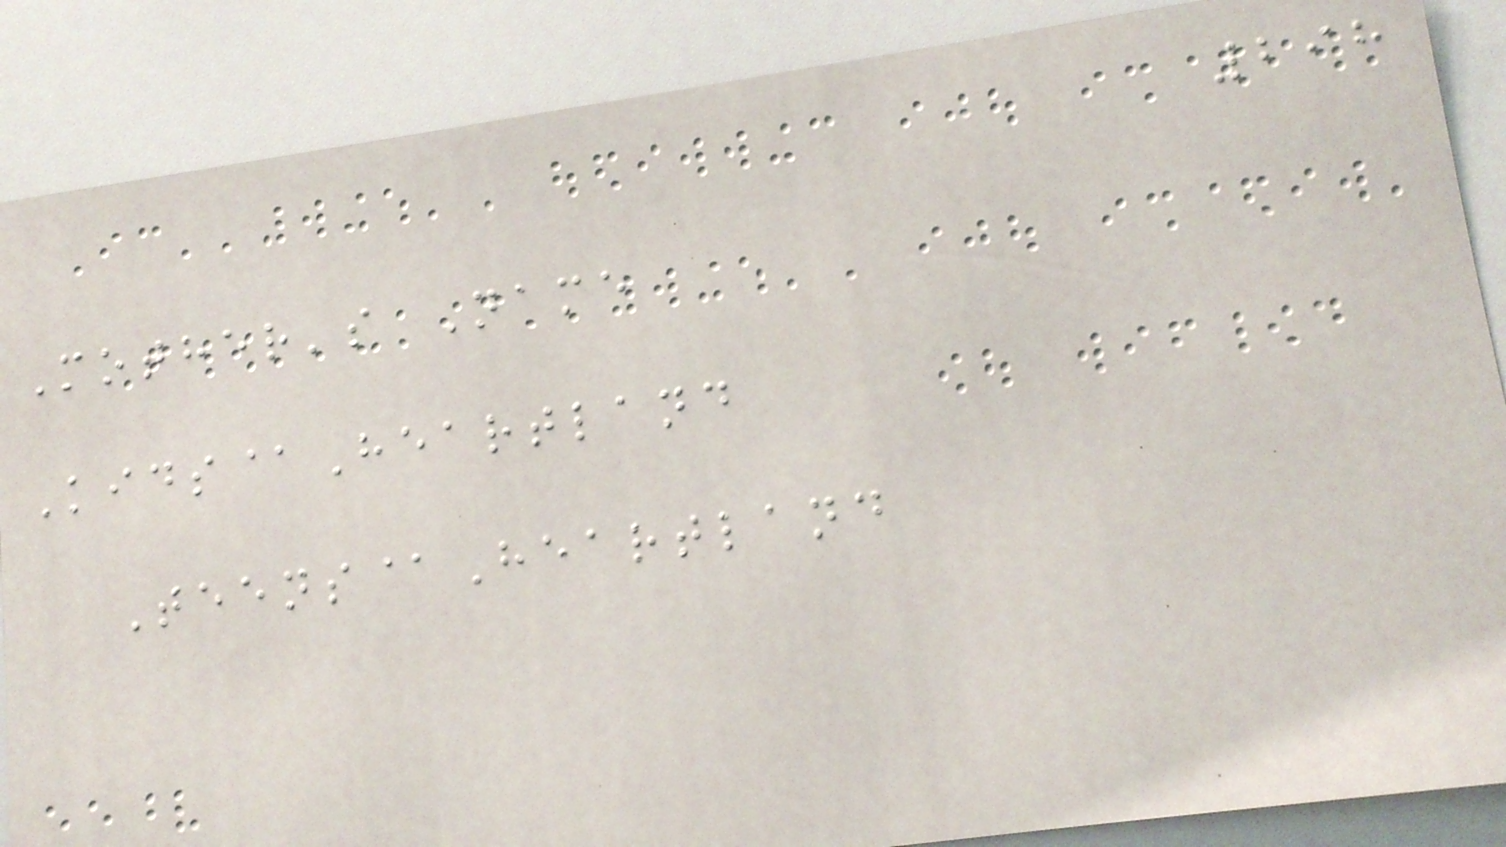298
Mother's Name
Kids@Heartland
Teens@Heartland
